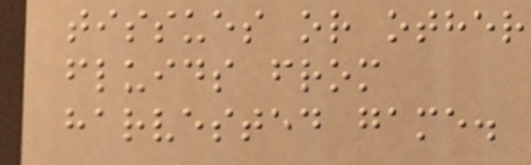tissues or other
fluids from
harvested game.
